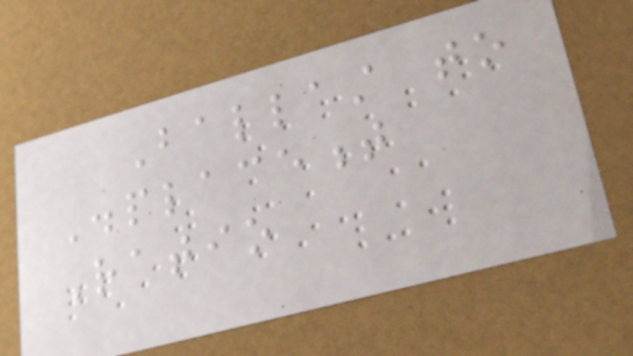Ballast to
Displacement
Ratio
